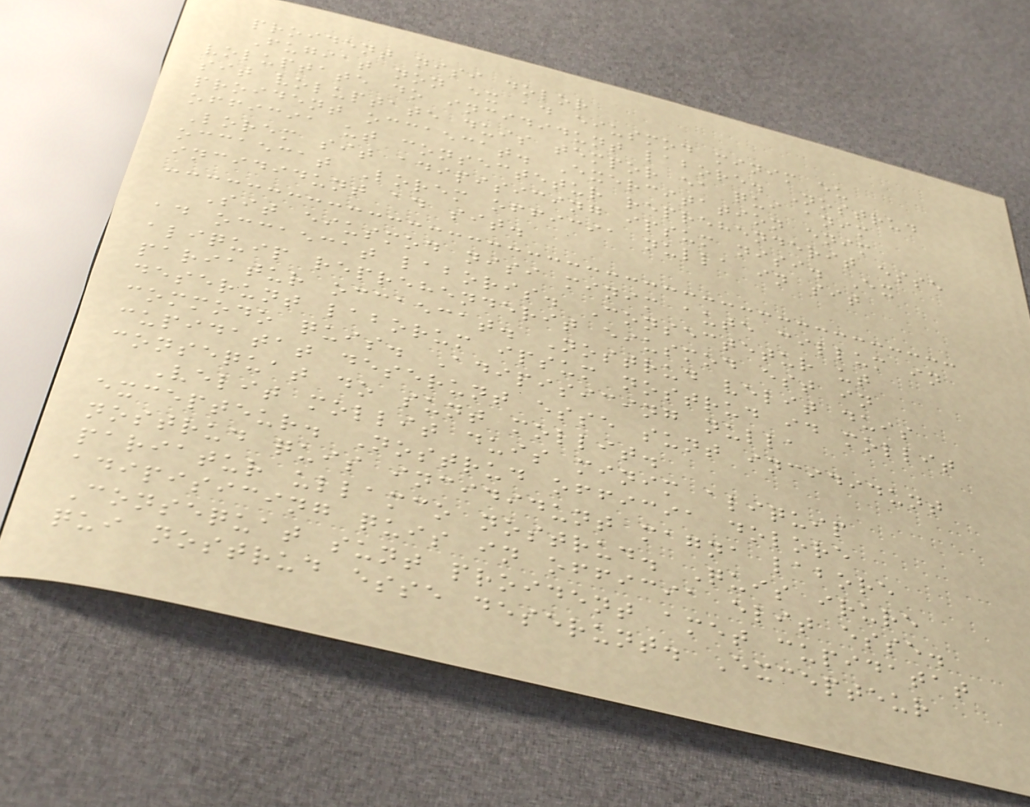proident nisi dolor
Fugiat non ex ad eiusmod minim eu
voluptate do incididunt labore. Nostrud
sit voluptate duis tempor ea qui anim
proident occaecat. Exercitation enim
officia ut consectetur reprehenderit esse
Lorem sit adipisicing ipsum nisi. Ex
occaecat Lorem officia nulla in sit
incididunt ad sit.
Sit eiusmod nisi minim aute cillum in
ad occaecat laboris. Consectetur ut
aliquip reprehenderit eiusmod est in
pariatur occaecat. Nostrud velit duis
deserunt laborum ipsum nostrud id mollit
commodo quis. Adipisicing nulla
cupidatat deserunt esse sunt incididunt
consequat do sunt mollit.
Velit mollit duis minim aliquip
excepteur. Nostrud officia dolore
nostrud quis incididunt magna labore
pariatur ullamco nostrud. Quis irure
adipisicing quis in officia elit esse.
Consequat sunt proident amet cupidatat
qui nostrud esse deserunt. Excepteur
